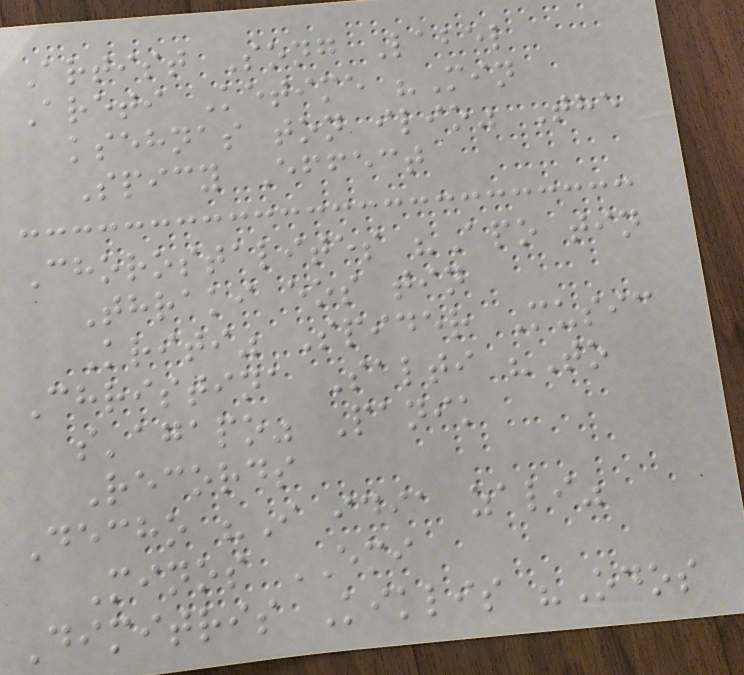Artist Song Label
Areti Ketime "Min
ksehnas ton ilio" The
Spicy Effect
Chorostalites "Apo tin
Thraki eos tin
Kriti" Spider Music
Christina Salti "To
s'agapo" Panik
Records
Decho "I idia zali"
Minos EMI
Dimitris Kiklis "Odos
